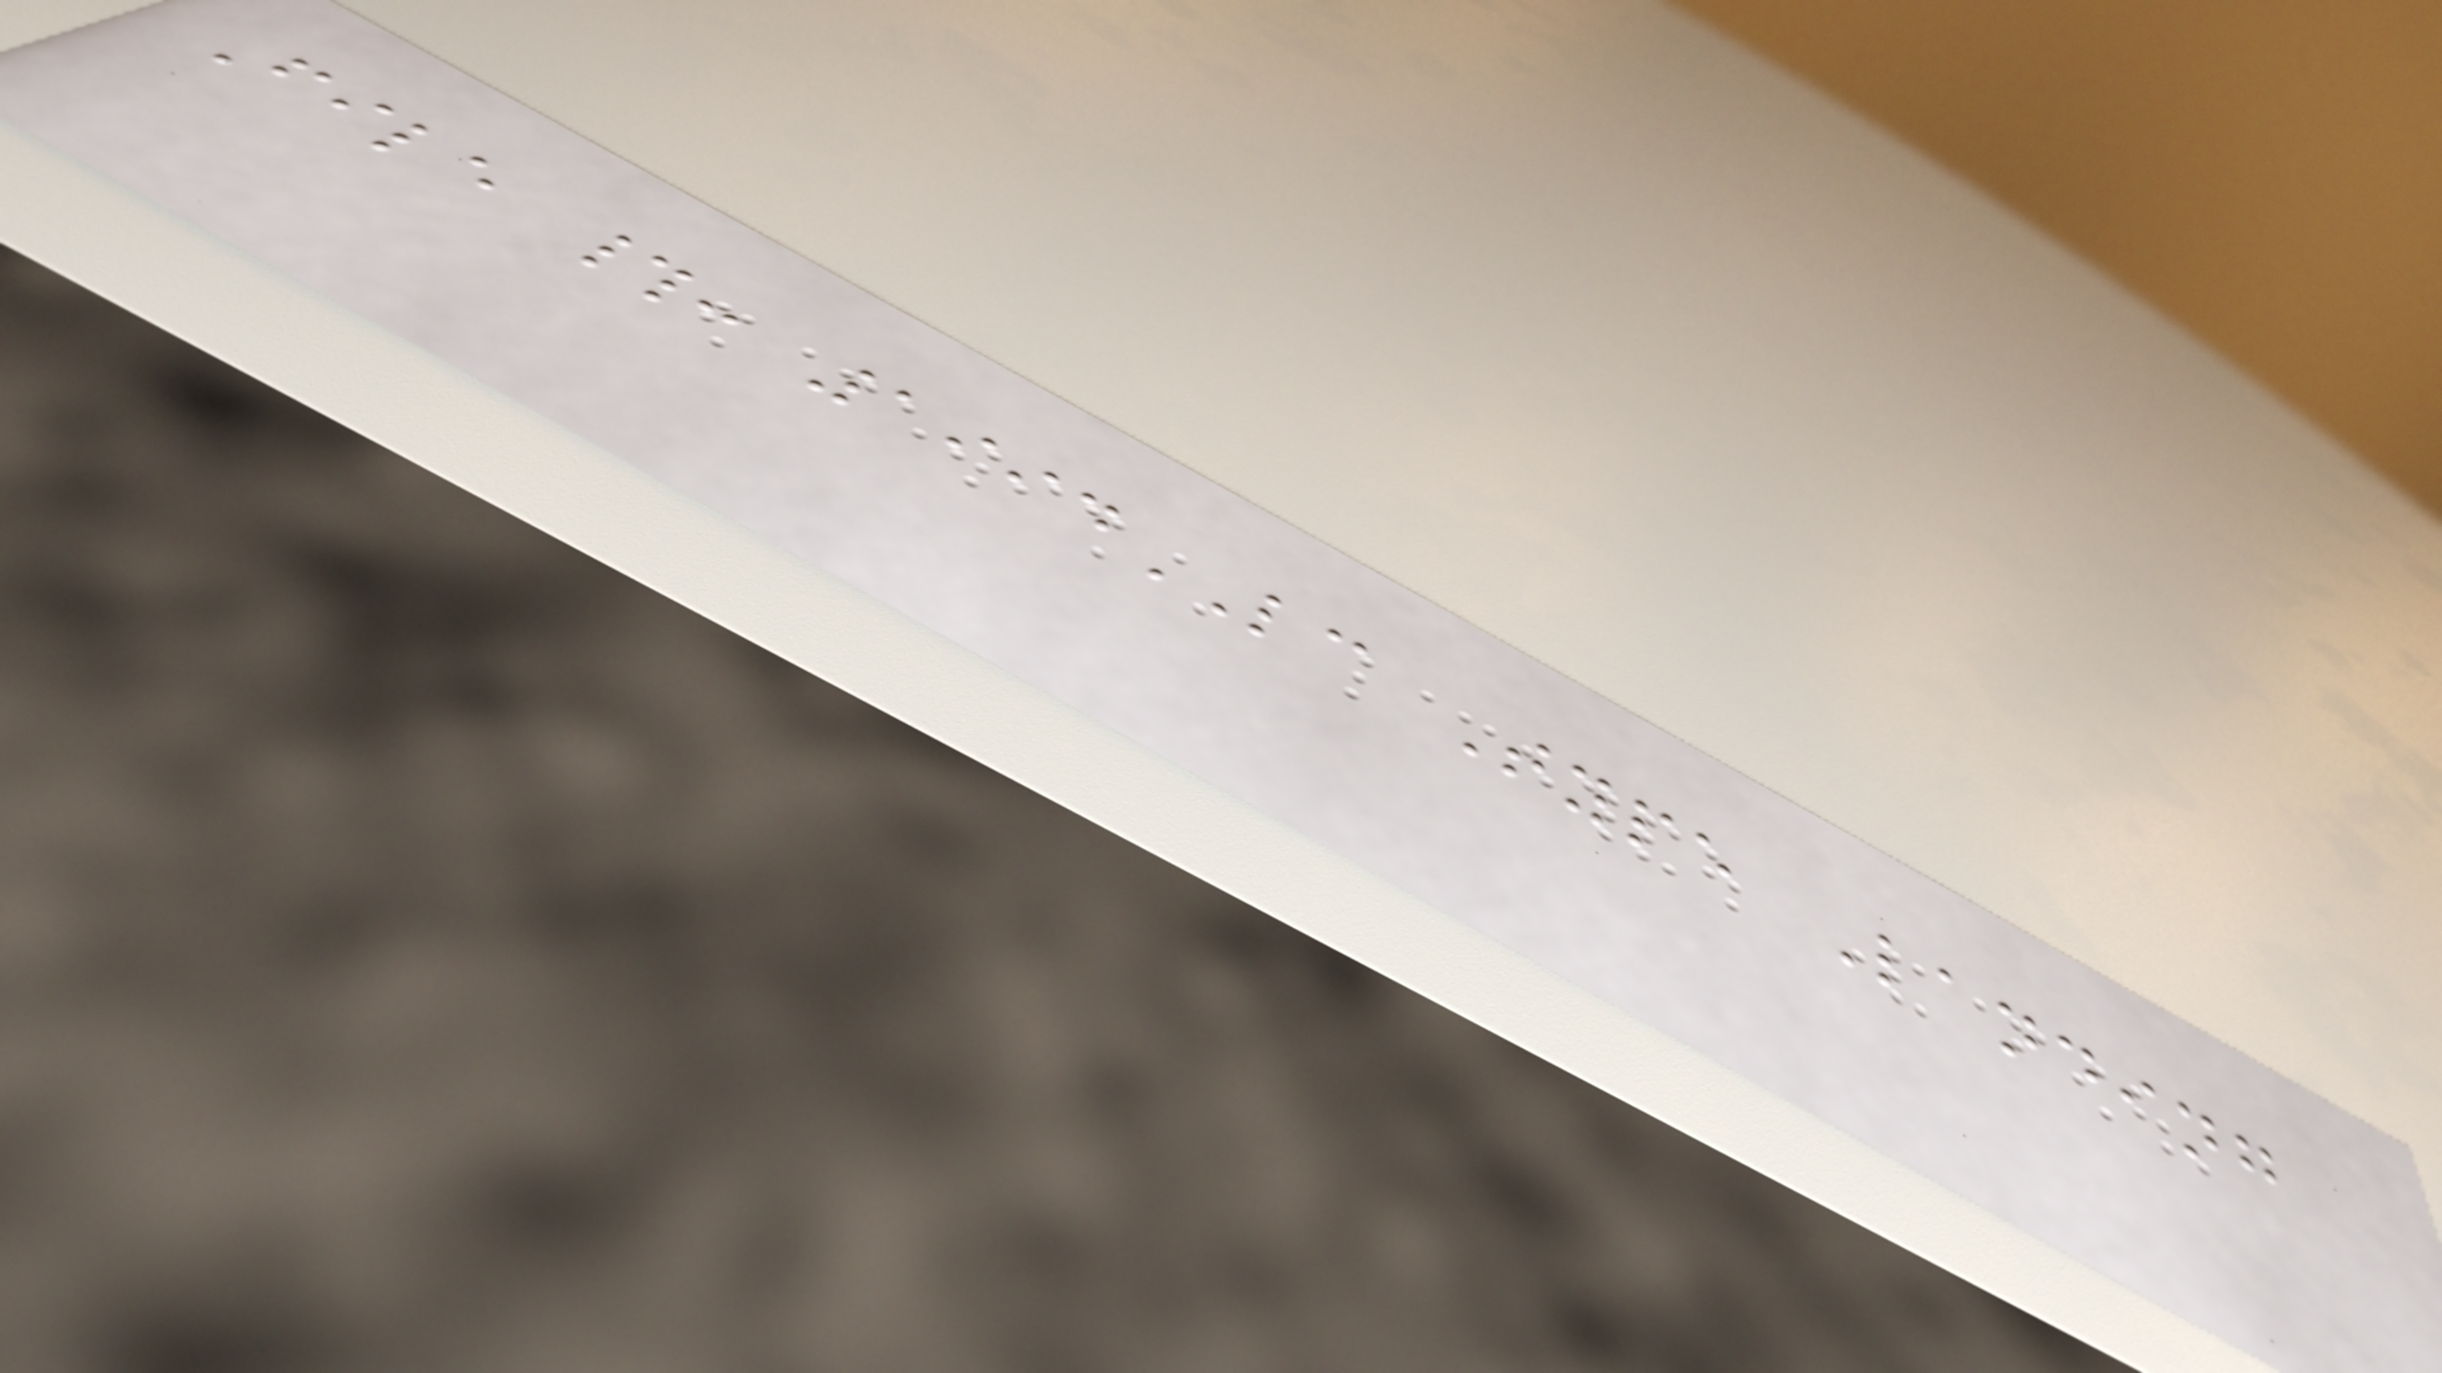File #: 1994LC Type Landing
